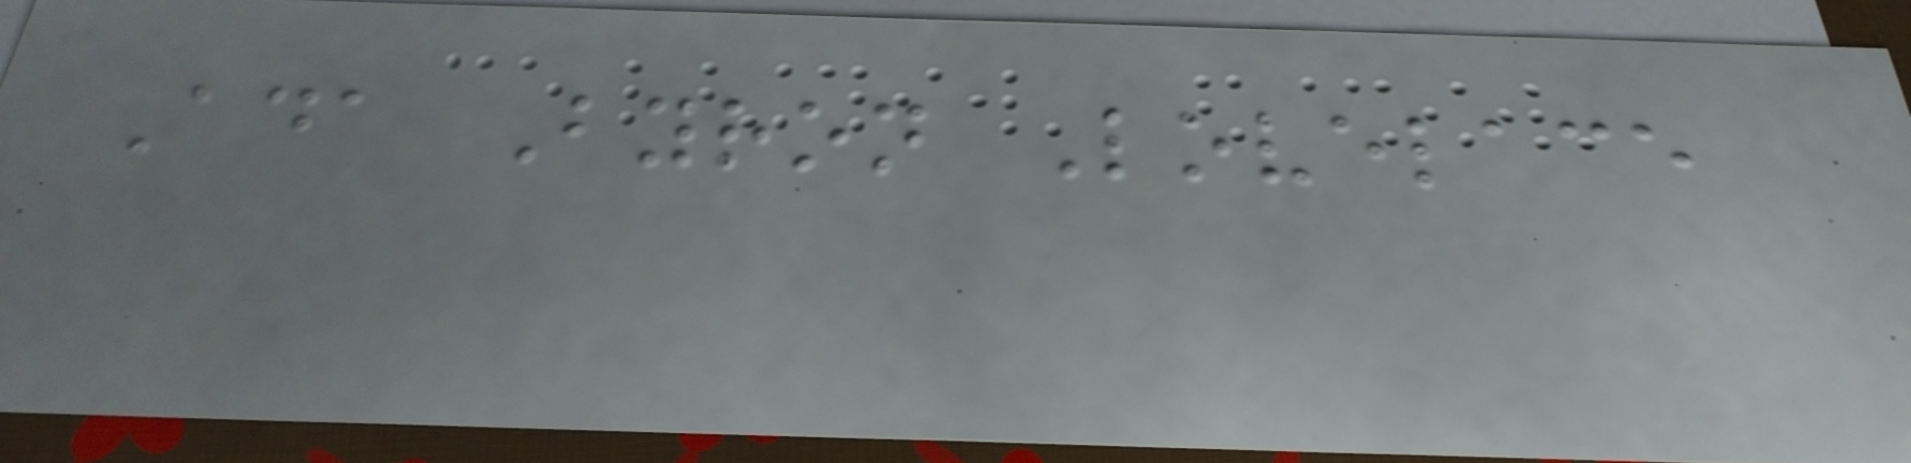Ada Byron Lovelace
